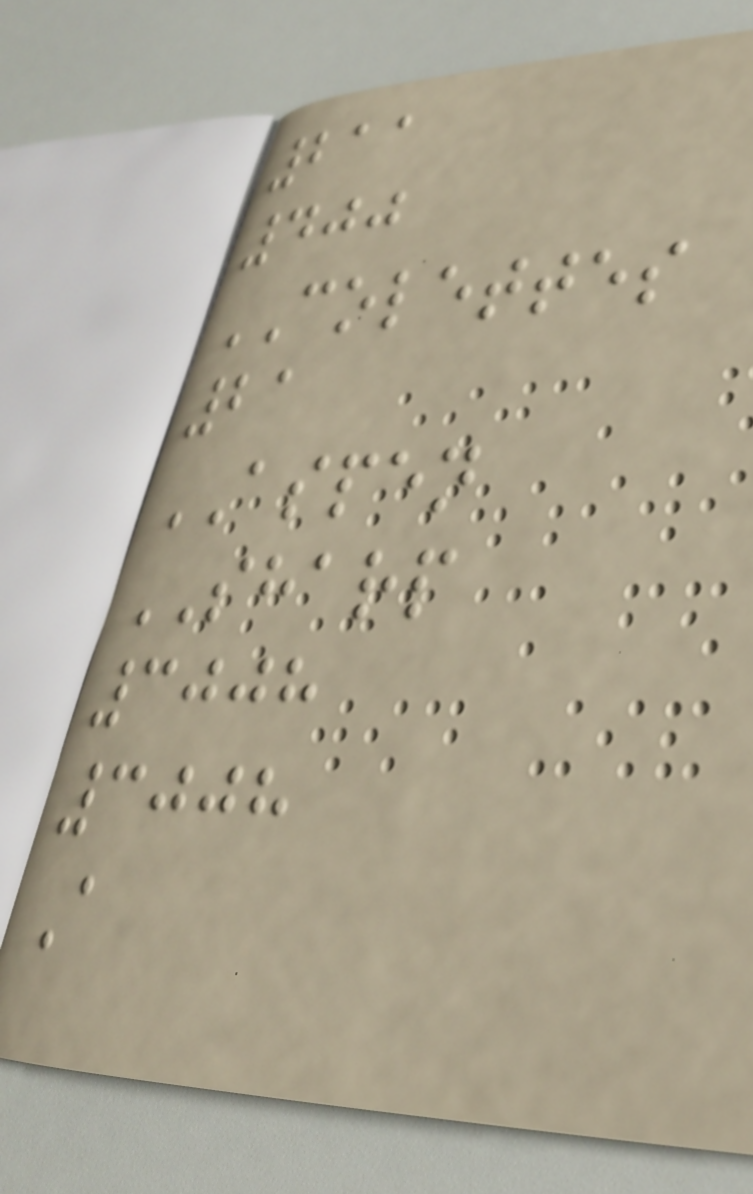211
400
COLETTES
21
ASPEN
SHARP
3008
3008
A
